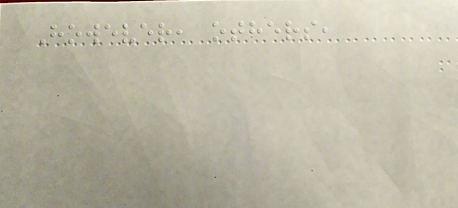However, others,
